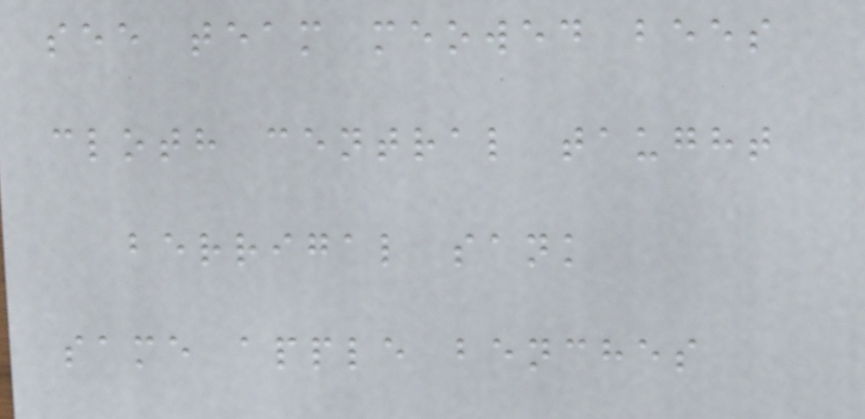see team meowed bees
cloth central taught
berrigal sank
same apple benches
